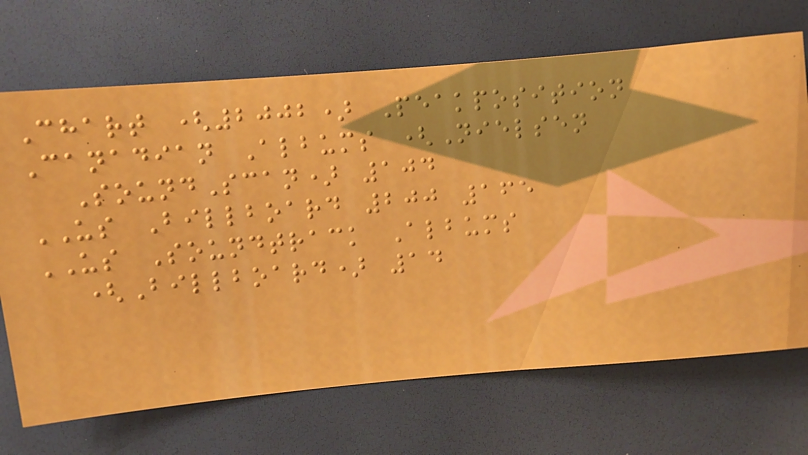Chart (2002) Peakposition
Canadian Albums (Nielsen
SoundScan) 104
US Billboard 200 165
US Soundtrack Albums
(Billboard) 14
